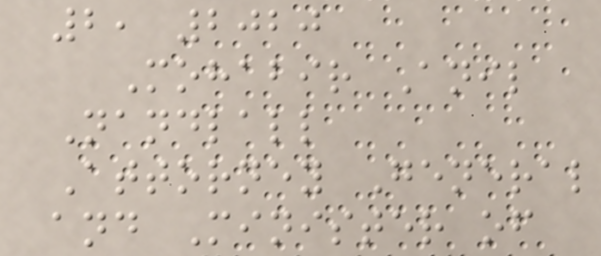2, 2020
Mohabir Anil
Nandlall
Attorney General
and Minister of
